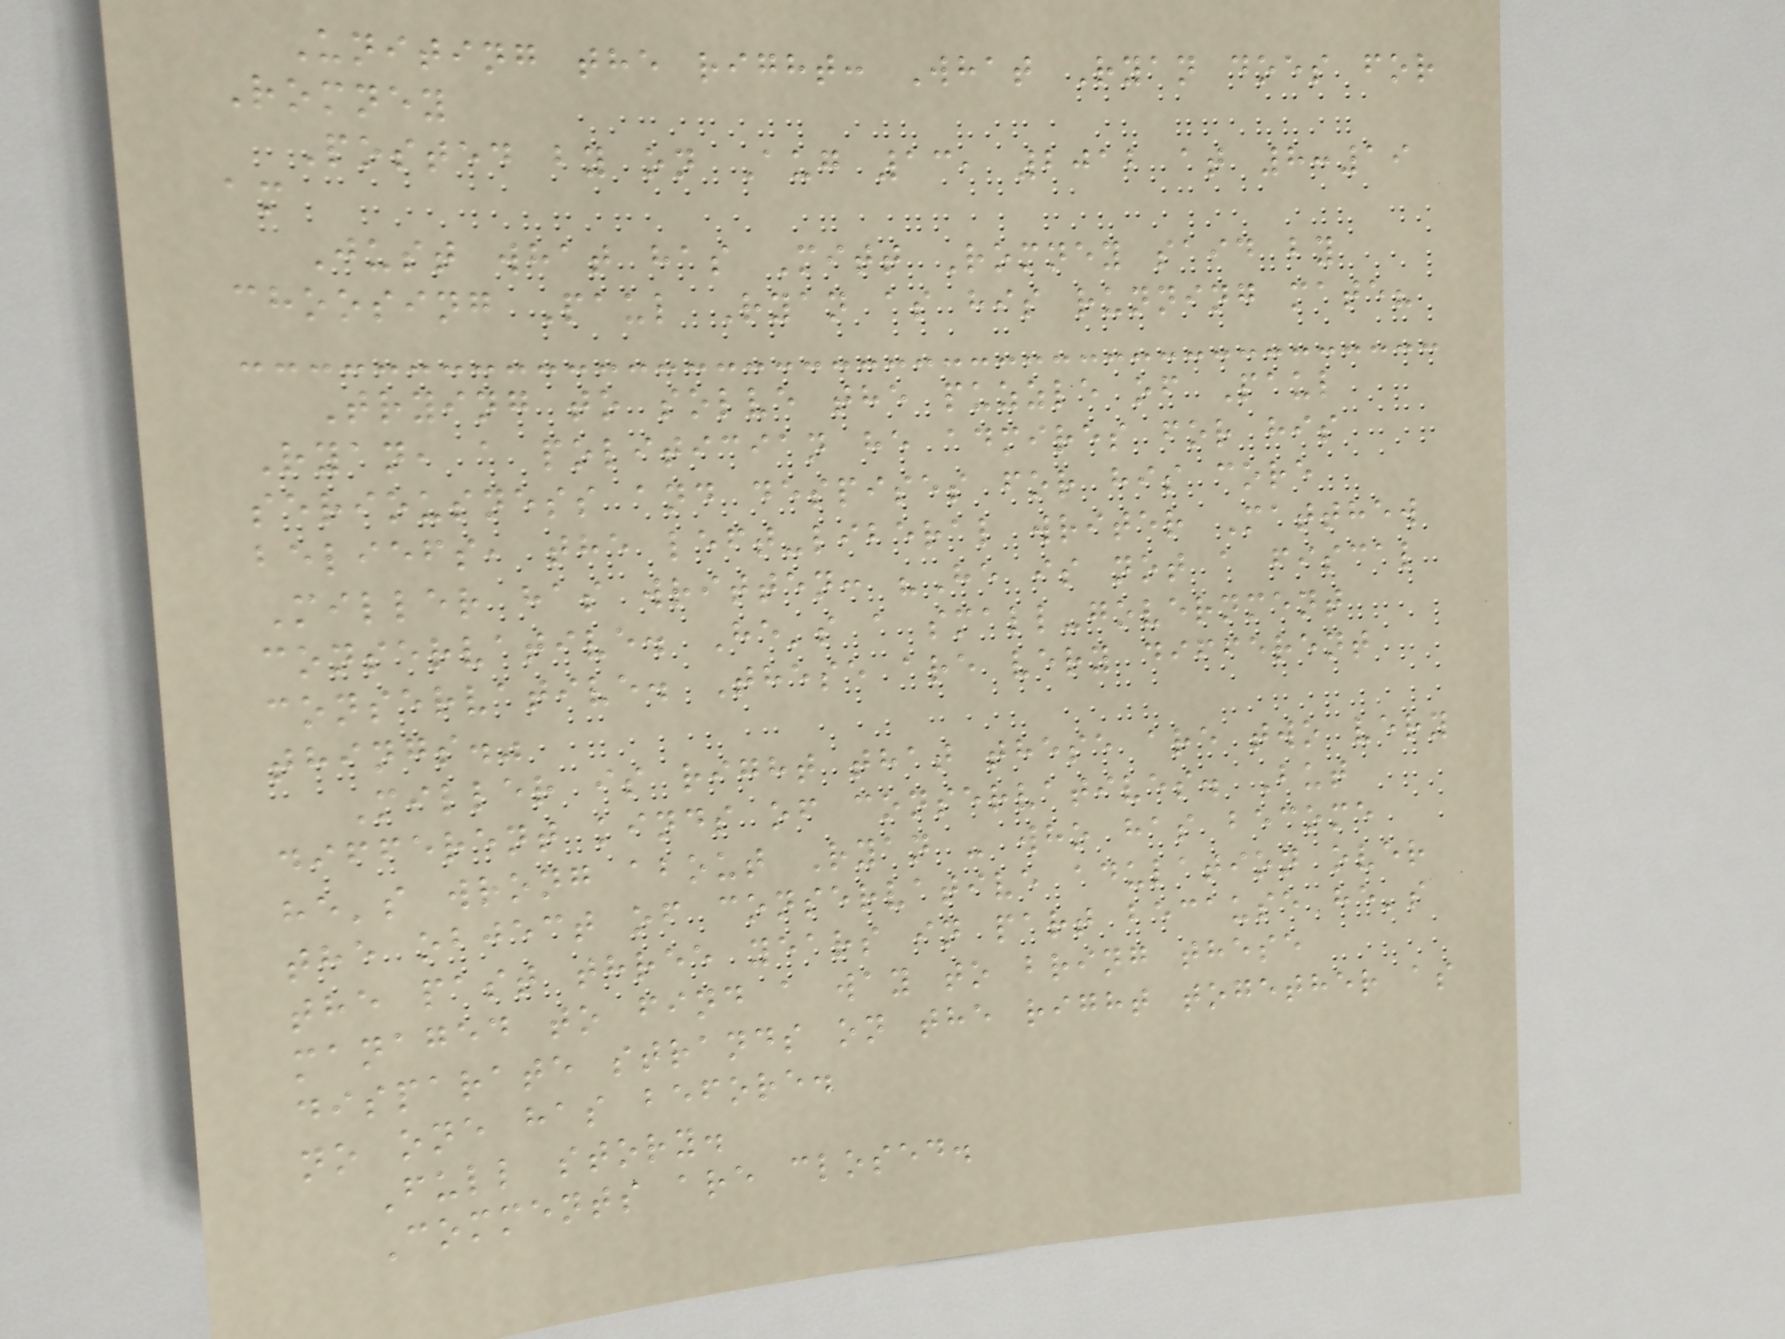Uniting the right: What Ryan does for
Romney
Posted by on Aug 13, 2012 at 8:19
am
Just what has Mitt Romney said by
choosing Paul Ryan as his running mate?
Trying to solve the puzzle of Paul
Ryan, a politician he admires for his
seriousness and despises for his core
beliefs, the left-liberal writer Matthew
Miller has written: "He is not a fiscal
conservative. He's a small-government
conservative. These are very different
things."
Miller is right that these are two very
different kinds of conservatives. But
he's wrong about Ryan - who has become
the object of conservative adulation over
the past three years in part because he's
managed to find a way to bring these
disparate strands on the right together as
no one has before.
Full story.
Comments are closed.
